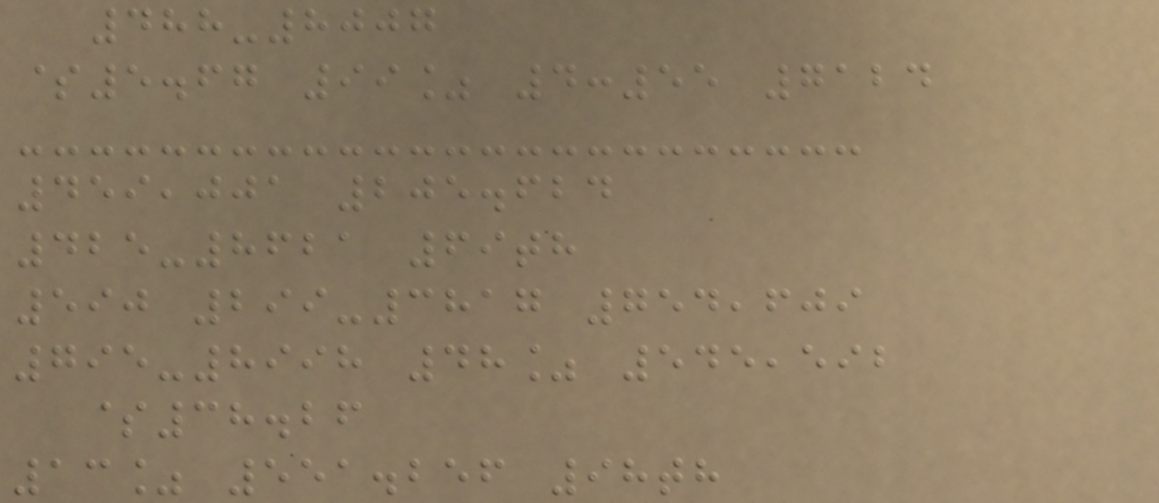488-8007
$5.67 99% 4:55 7124
459,001 205.624
425-8621 69th
590 299-3817 754,609
795-8998 48% 545,592
$38.26
13% 551.256 98th
